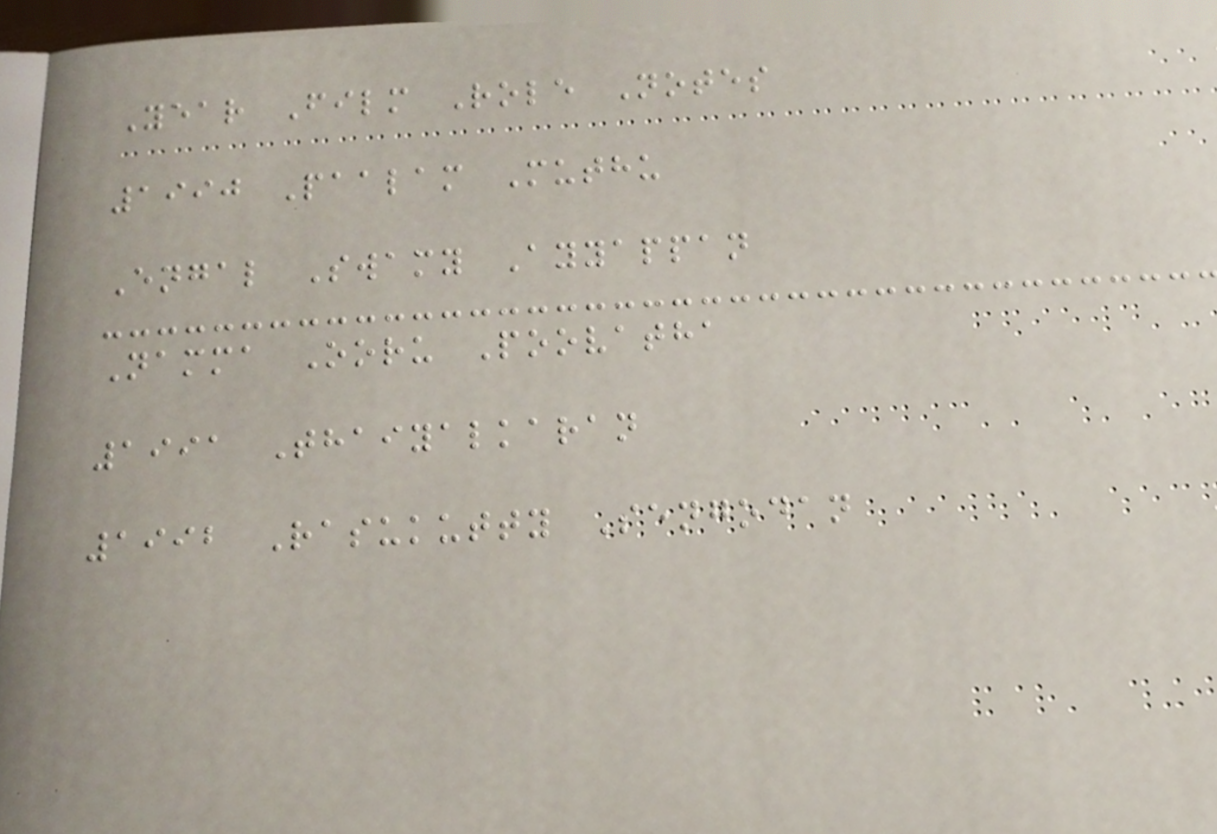Year Film Role Notes
1990 Paalam Muthu
Engal Swamy Ayyappan
Namma Ooru Poovatha
1991 Thaiyalkaran
1992 Rasukutty Sengodan
